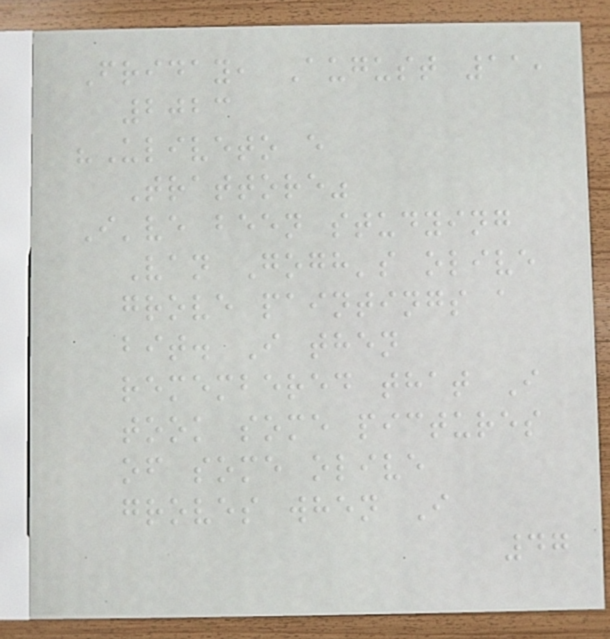Friday, August 11,
2023
"Uliveto e
Trattore"
I've been studying
Van Gogh's olive
grove paintings a
bit. I then
remembered that I
took some pictures
of some olive
groves when I
47
